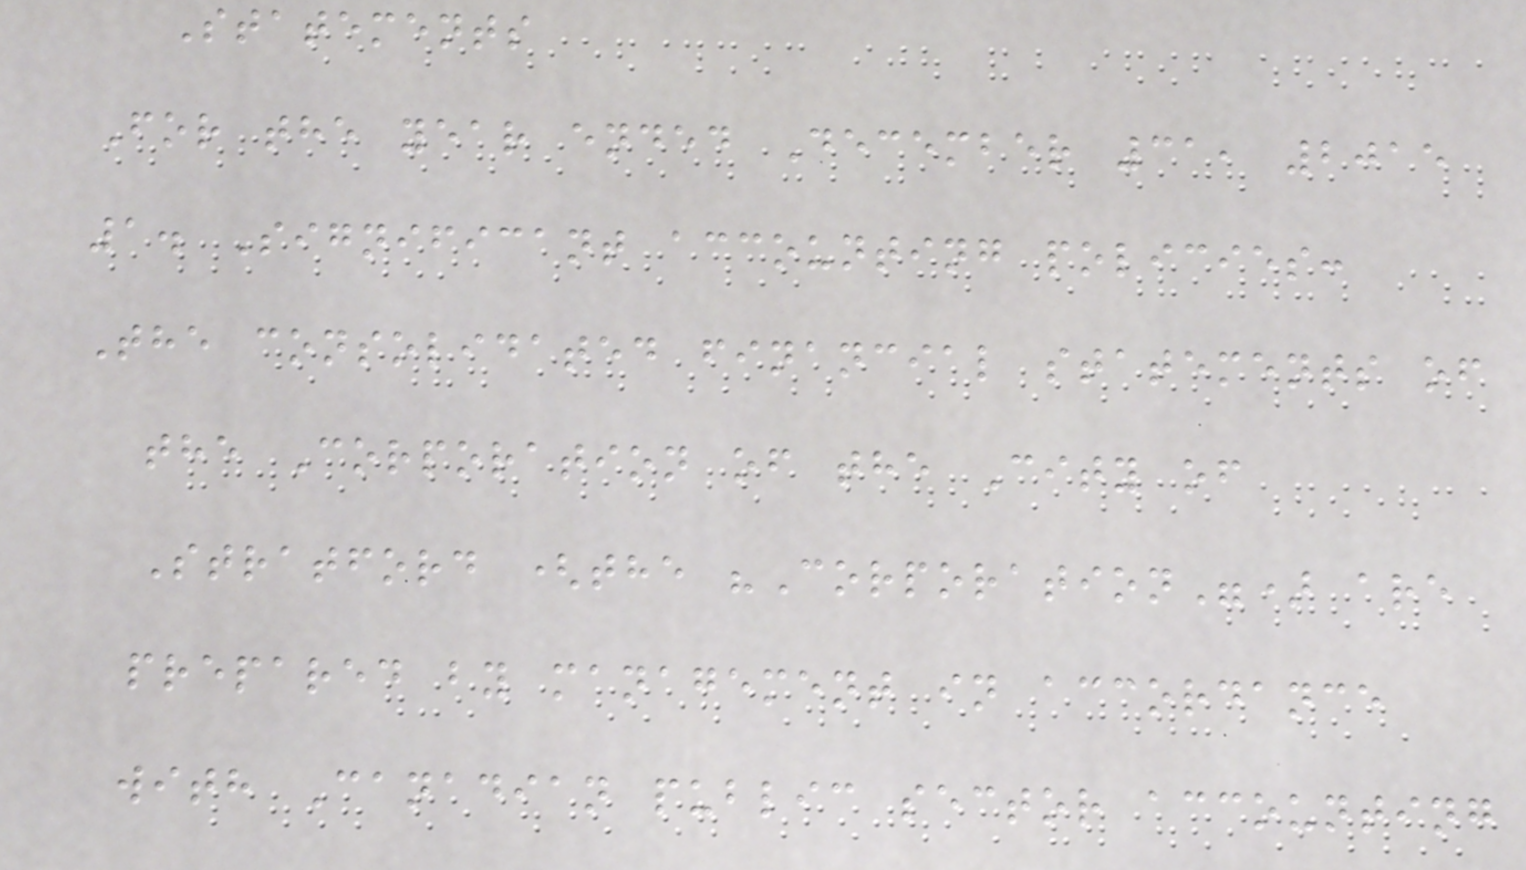Statements
For the year ended December 31, 2015
1. Significant accounting policies:
The consolidated financial statements of
the Corporation of the City of
Stratford (the "Corporation") are
prepared by management in accordance
with Canadian public sector accounting
